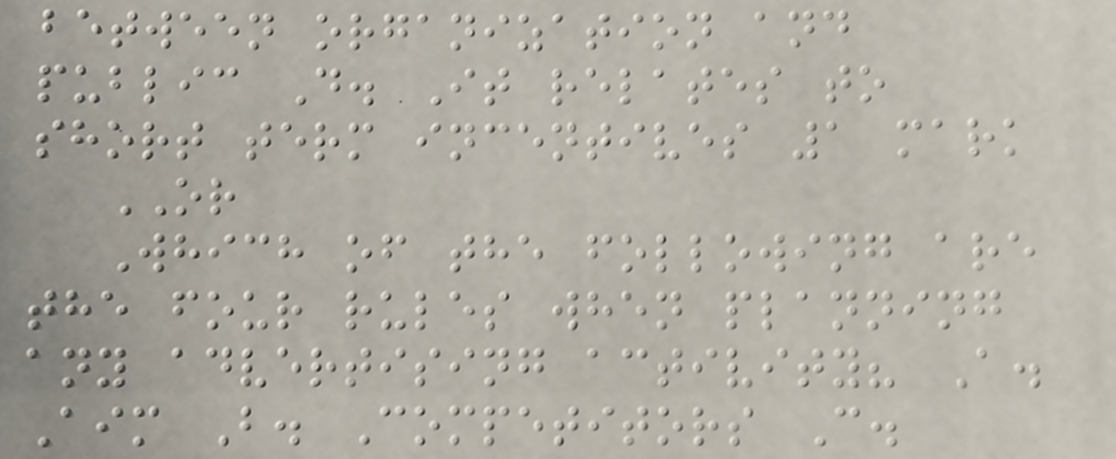between organization and
public D. It relates to
short term incentives 1 mark
OR
Which of the following are
the four rules when planning
any advertising activity? A.
Aim B. Competitors C.
